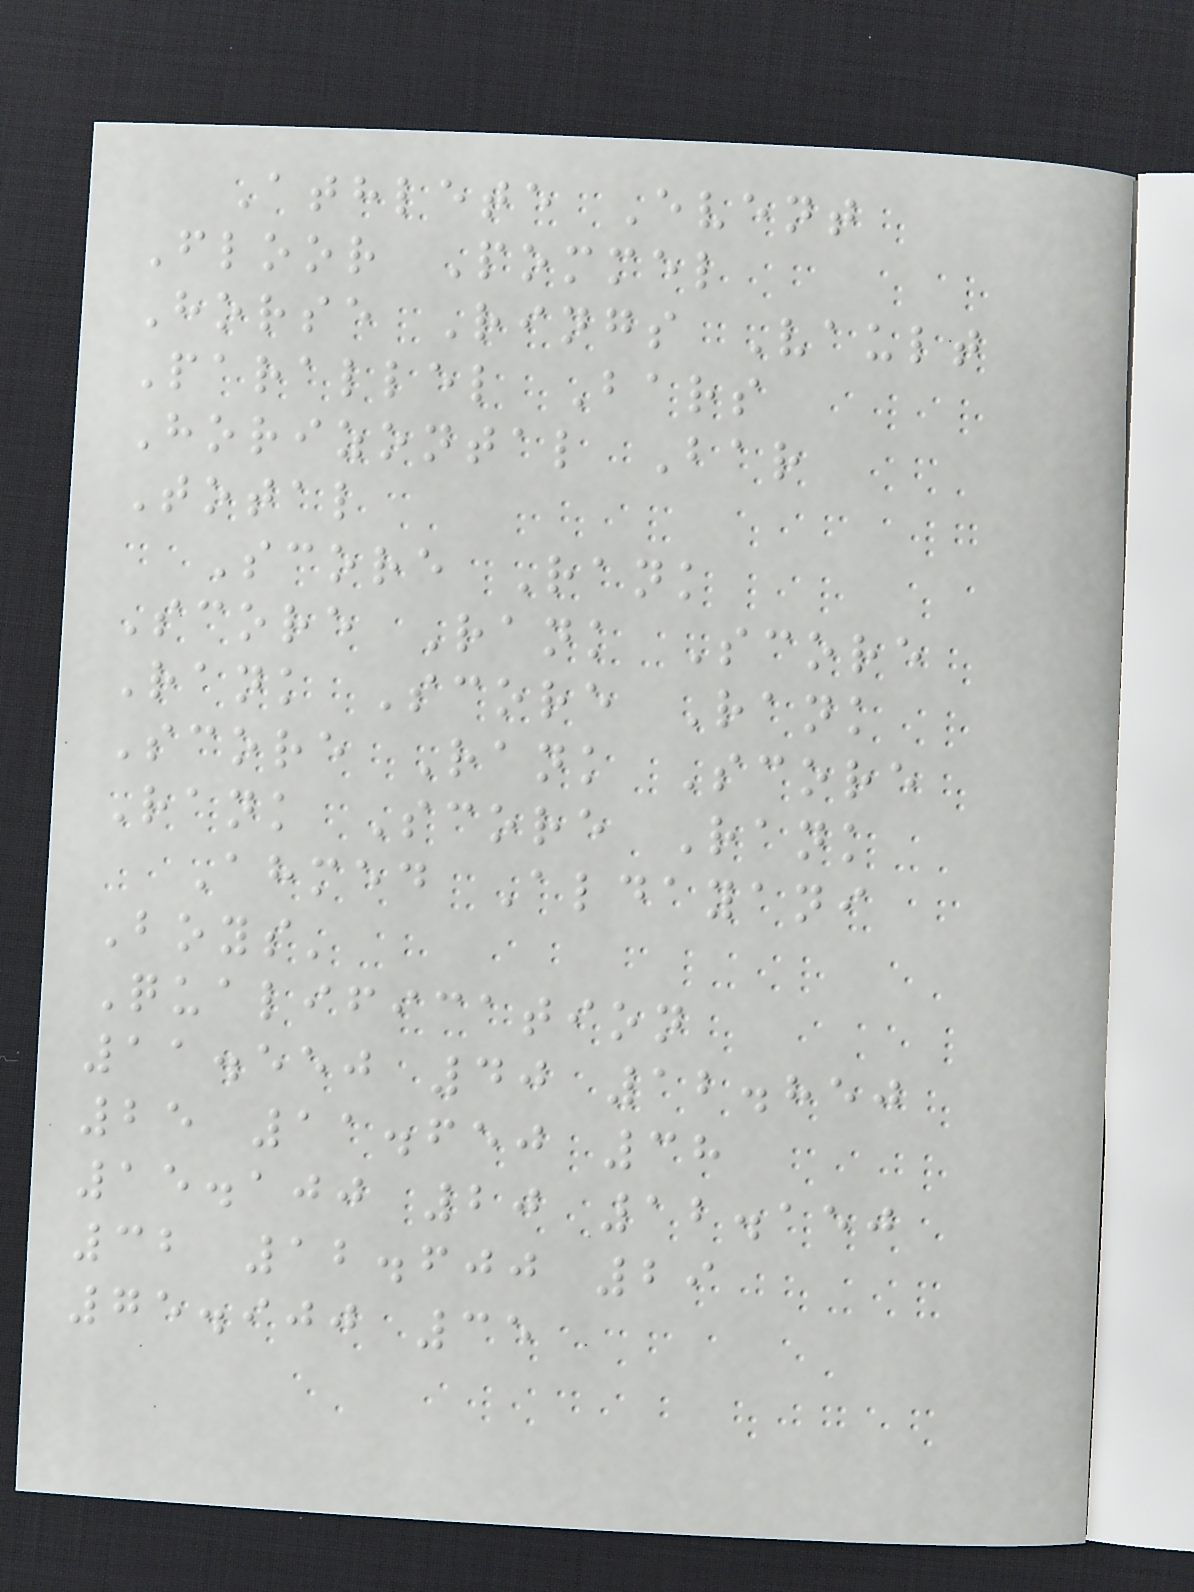Athlete Event
Floor Pommel
Horse Rings Vault
Parallel Bars
Horizontal Bar
Total
Score Rank
Score Rank Score
Rank Score Rank
Score Rank Score
Rank Score Rank
Ahmed Aldayani
Boys'
Qualification
11.550 40 12.850
25 11.650 38
15.100 20 12.150
32 12.600 29
75.900 35
